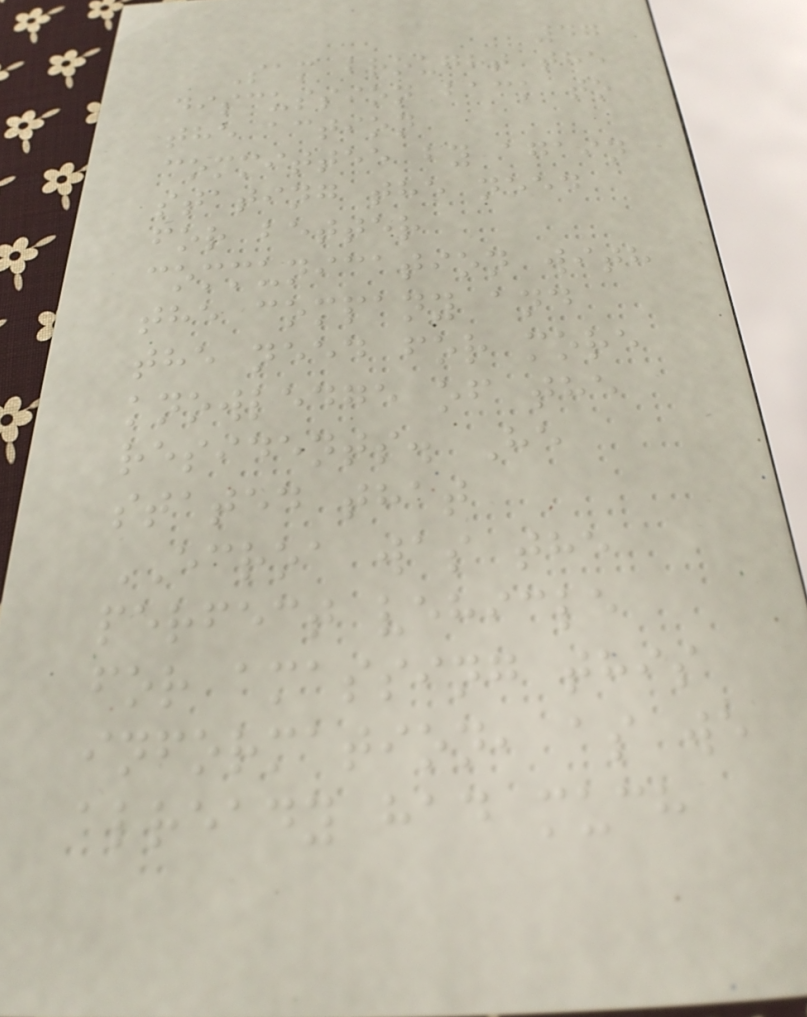47
Sam brought the
discussion back to
the action
committee by again
stating the need
for better
communication with
the company and
the need for more
knowledge of the
residents. He
stated that
ECROA was the
perfect vehicle
for amassing this
information, as we
already had much
